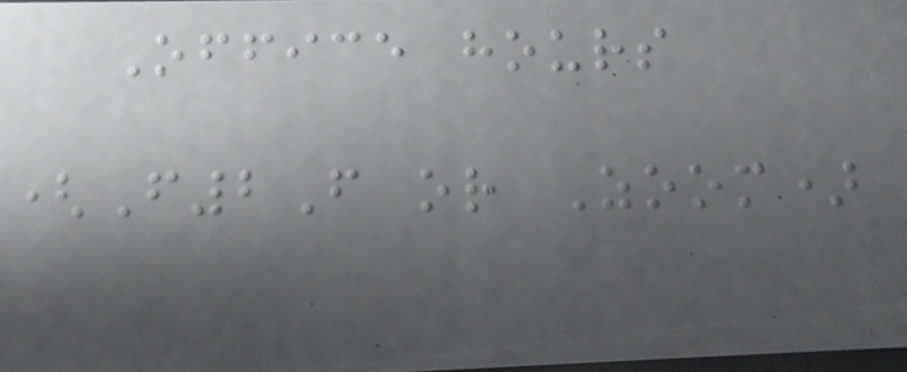Office hours
(F2F or Zoom)
